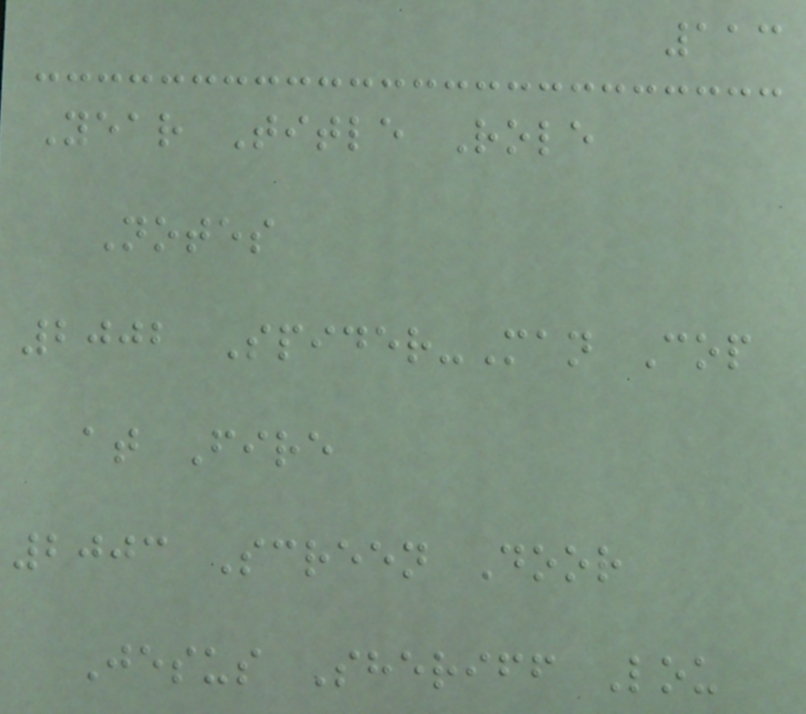113
Year Title Role
Notes
2002 Spider-Man Cop
at Fire
2003 Screen Door
Jesus Sheriff Lou
